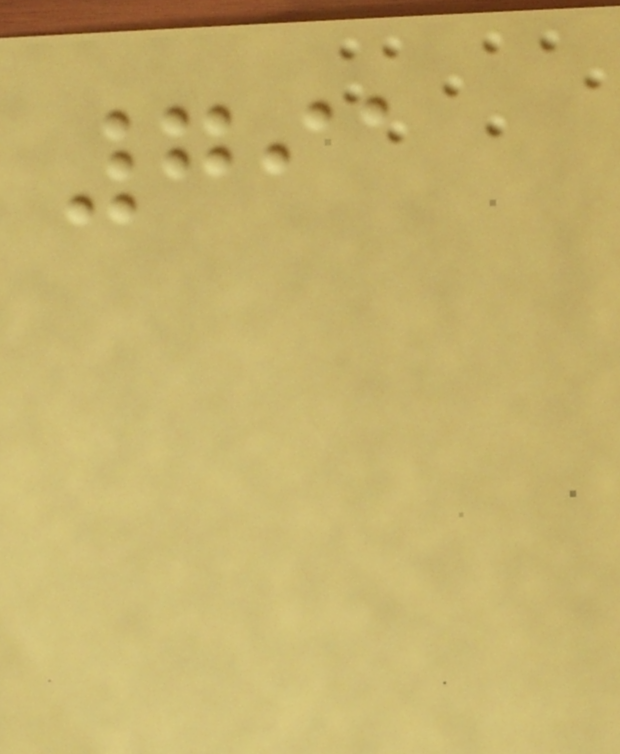791
